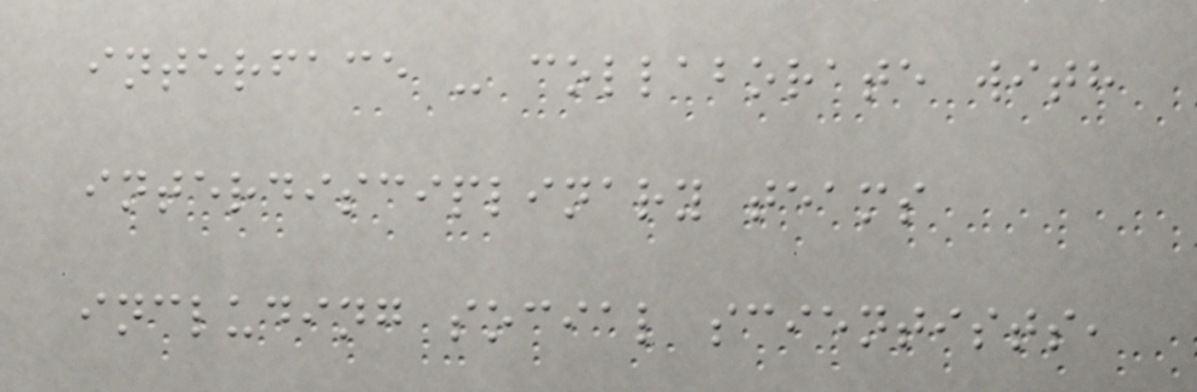interface - collaborate with
interdisciplinary teams
including social scientists,
